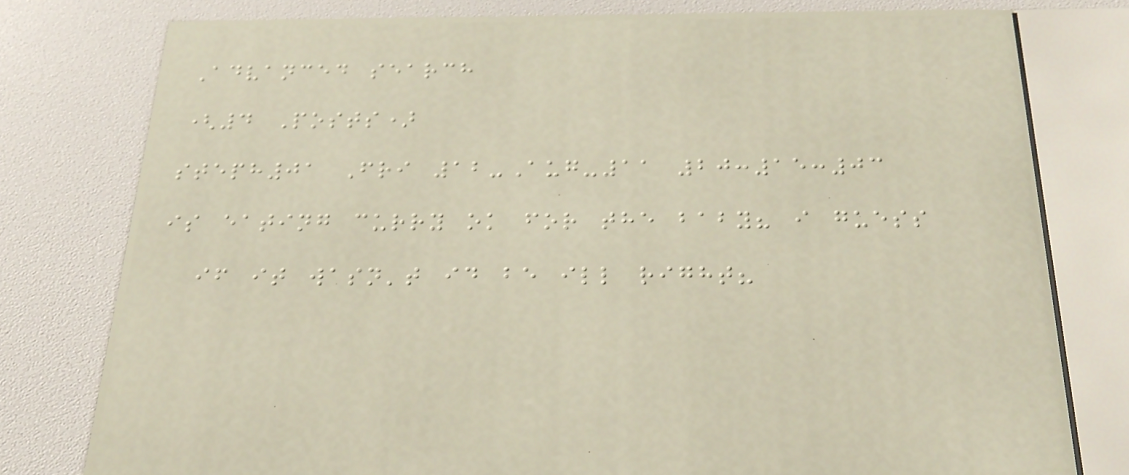Advanced search
(4 Posts)
steph01 Fri 12-Aug-11 20:15:03
is eating curry ok for the baby? i guess
if it wasn't id be ill right?
